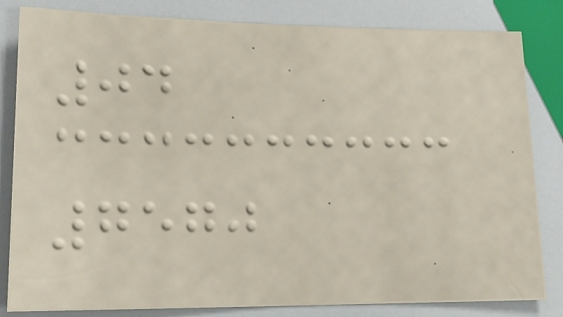04
7570
